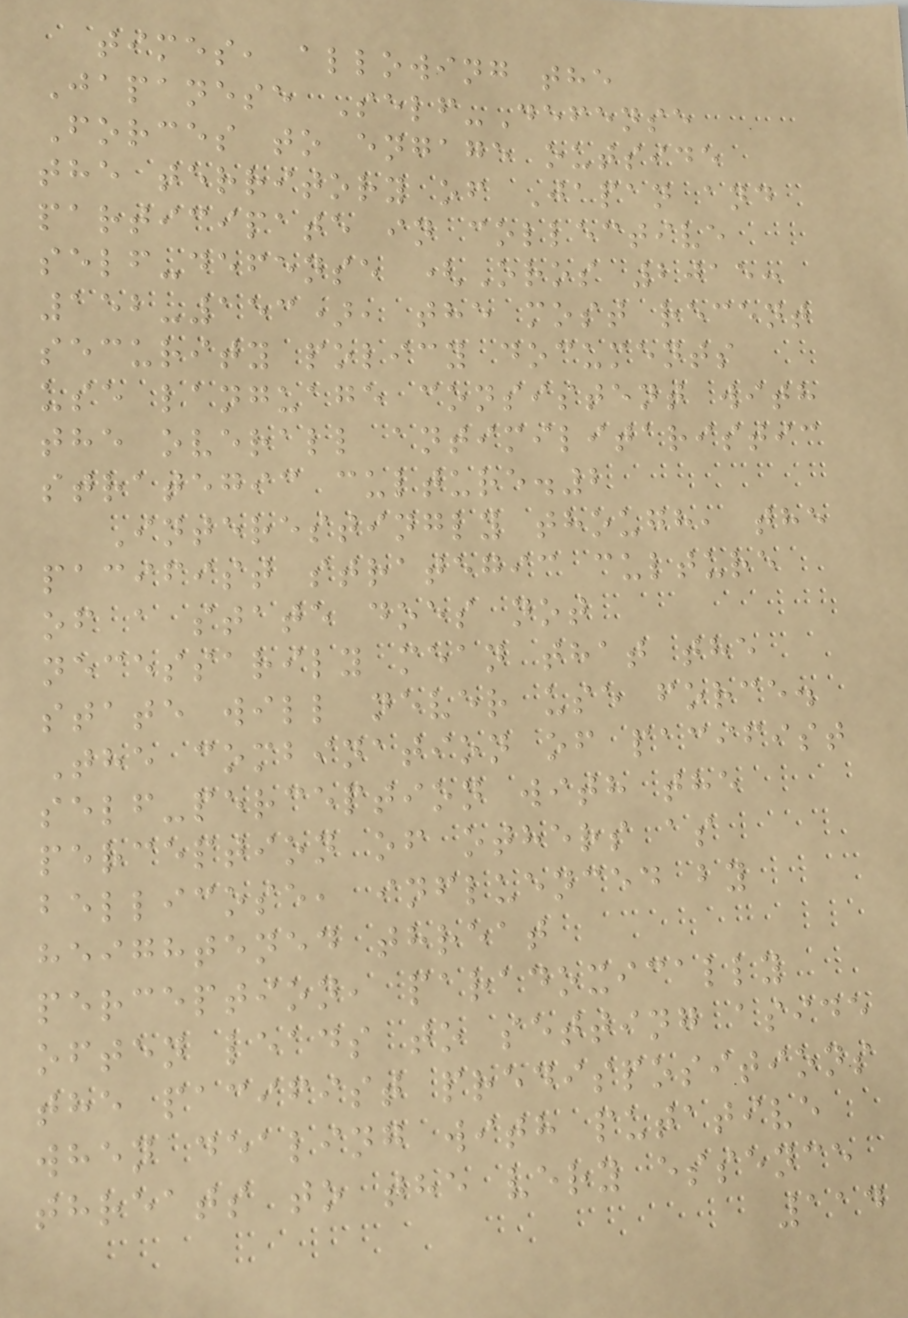times, allowing the
Japanese Self-Defense
Forces to engage outside
the territory of Japan and
participate in collective
self-defense (Oros 2015:
152-153), the most recent
security policy documents
use language consistent with
the overall antimilitaristic
strategic culture.2
Interestingly though, the
pacifist strategic culture
of a state does not
necessarily mean that the
state will never use force.
The combination of pacifist
self-perception with the
perception of others as
bellicose, influenced by
heightened threat
perception, paradoxically
often leads to setting aside
the pacifist predispositions
when dealing with putative
threats to the very essence
114
